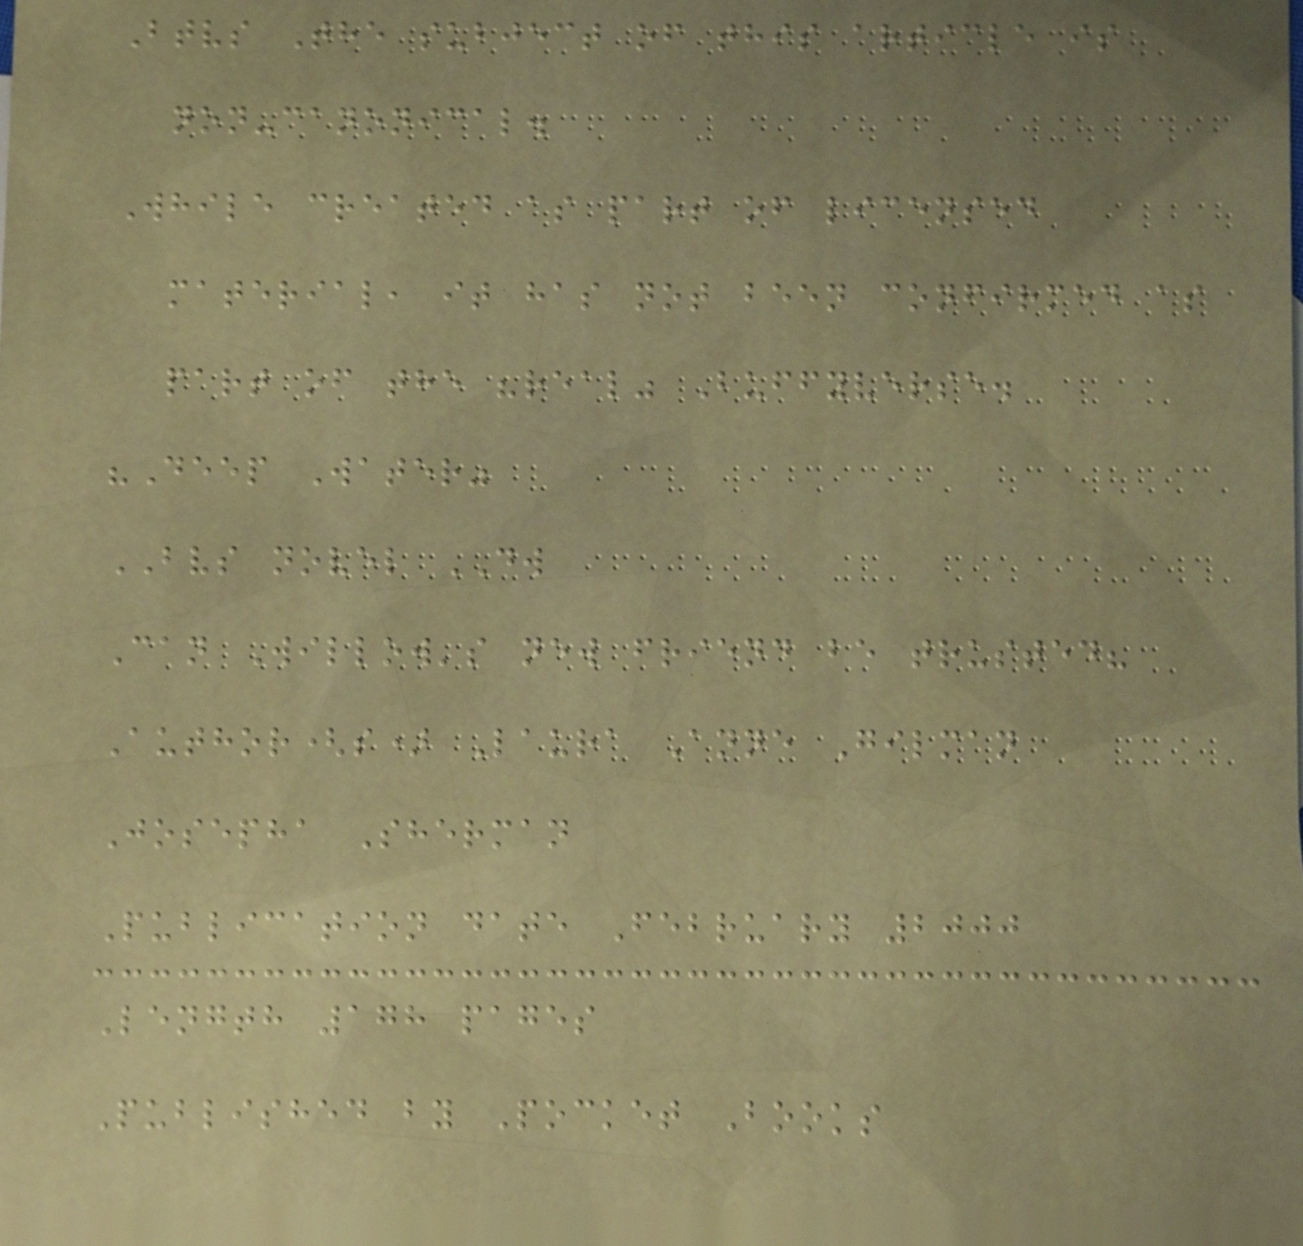Btvs The subject of this article is
non-canonical.
While created as part of licensed
material, it has not been confirmed as
part of the "real" Buffyverse.
"Deep Water"
BVS novel DW
Can Willow's new friend be trusted?
Author(s) Laura Anne Gilman
Josepha Sherman
Publication date February 2000
Length 178 pages
Published by Pocket Books
